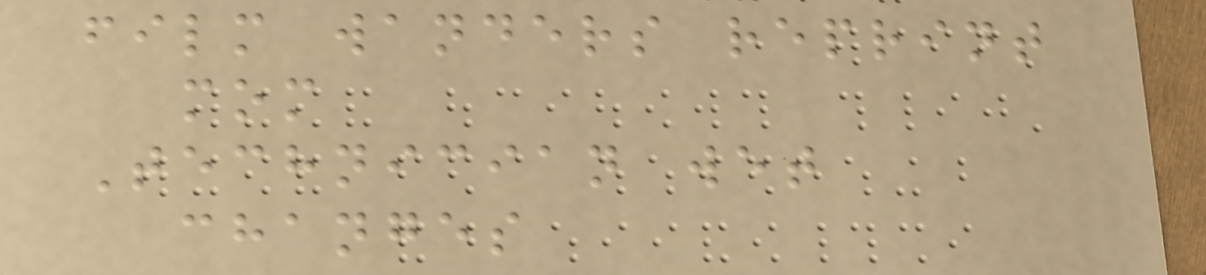film wanders reprint
mom
Technician wet
changes
